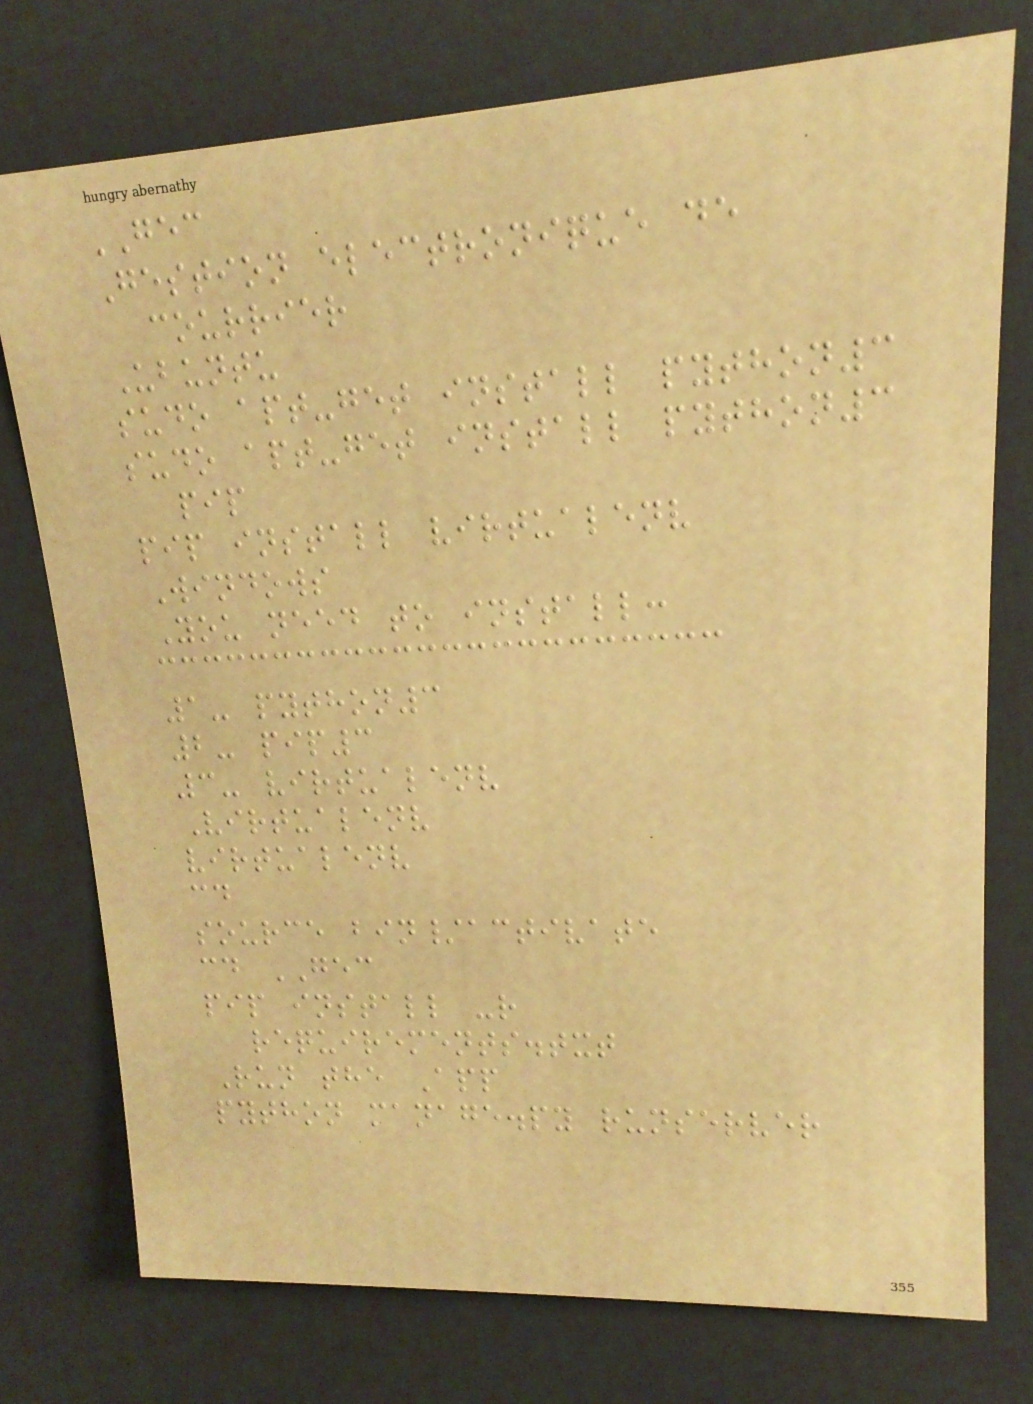GEC
Gestion electronique de
courrier
Ubuntu
sudo apt-get install python3
sudo apt-get install python3
pip
pip install virtualenv
Windows
You need to install:
1- python3
2- pip3
3- virtualenv
Virtualenv
virtualenv
cd
source bin/activate
cd GEC
pip install -r
requirements.txt
Run the App
python manage.py runserver
